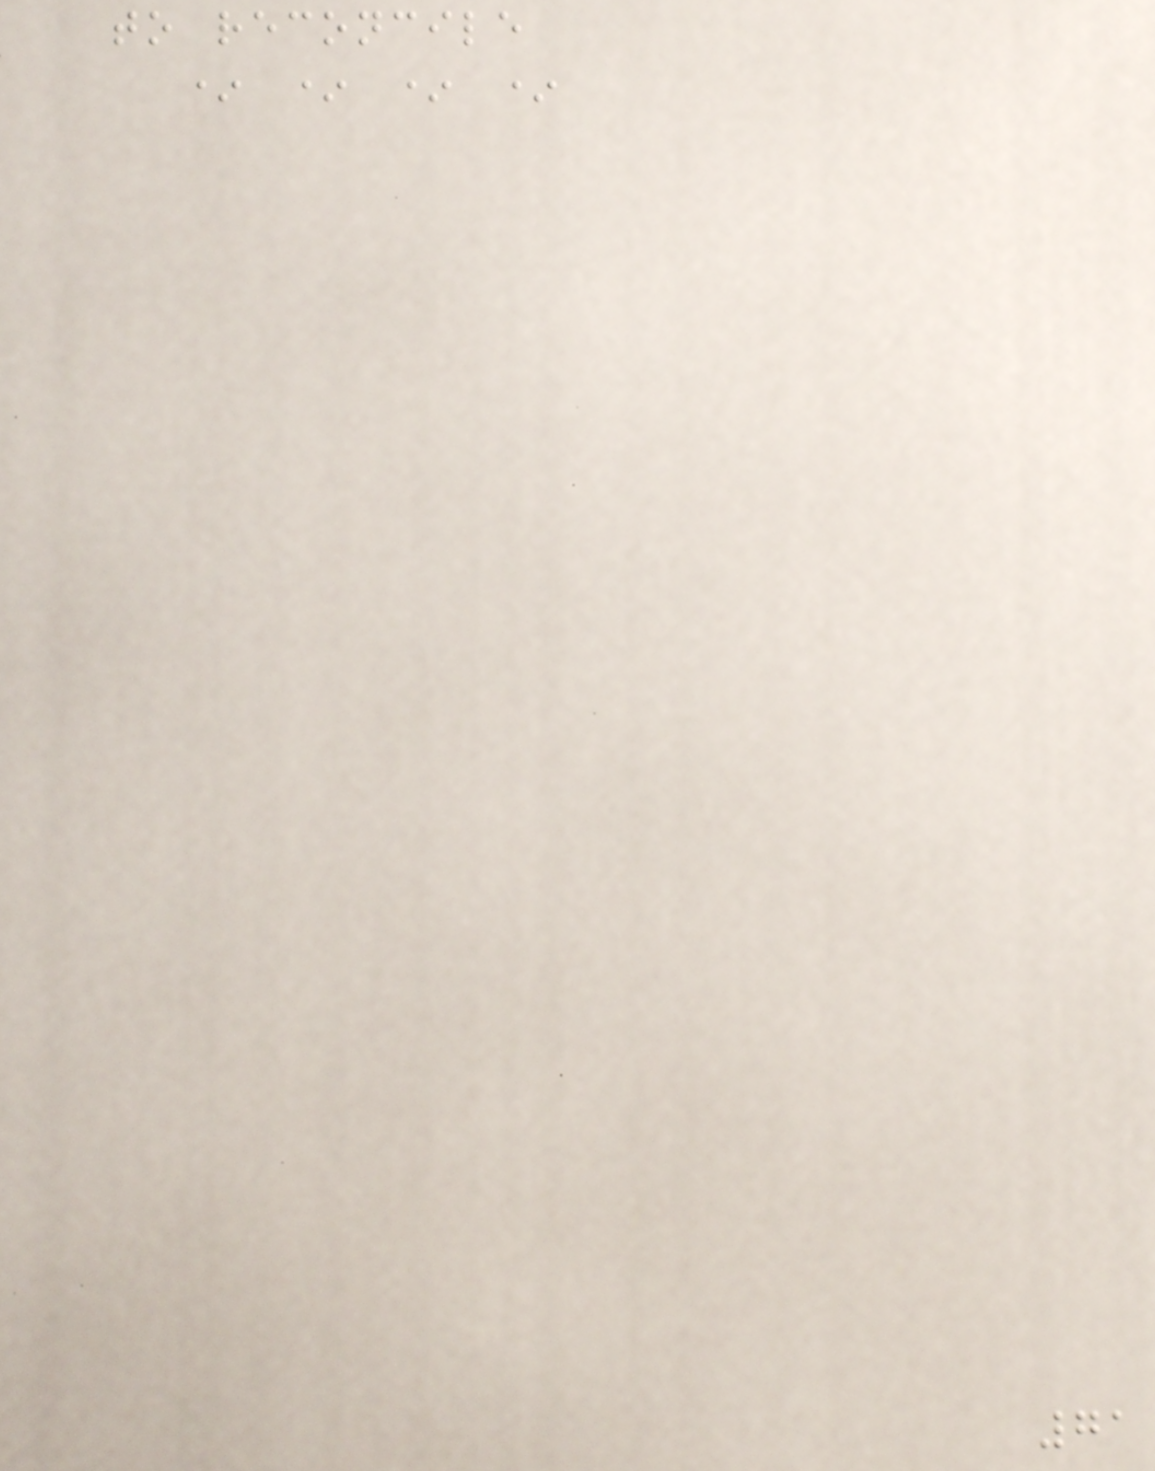to reconcile
* * * *
71
